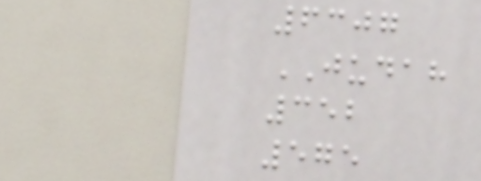6307
JUDAH
352
575
